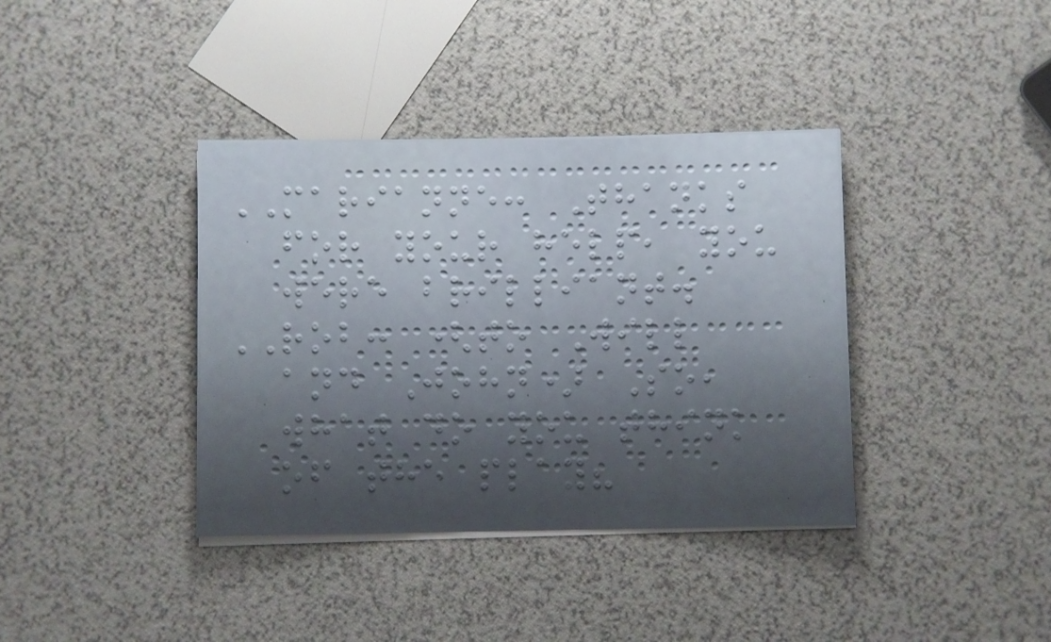MARIANNE: Thanks
for your help, you
were brilliant.
ROB: (to Will
and John) So,
what do you think
of the play?
